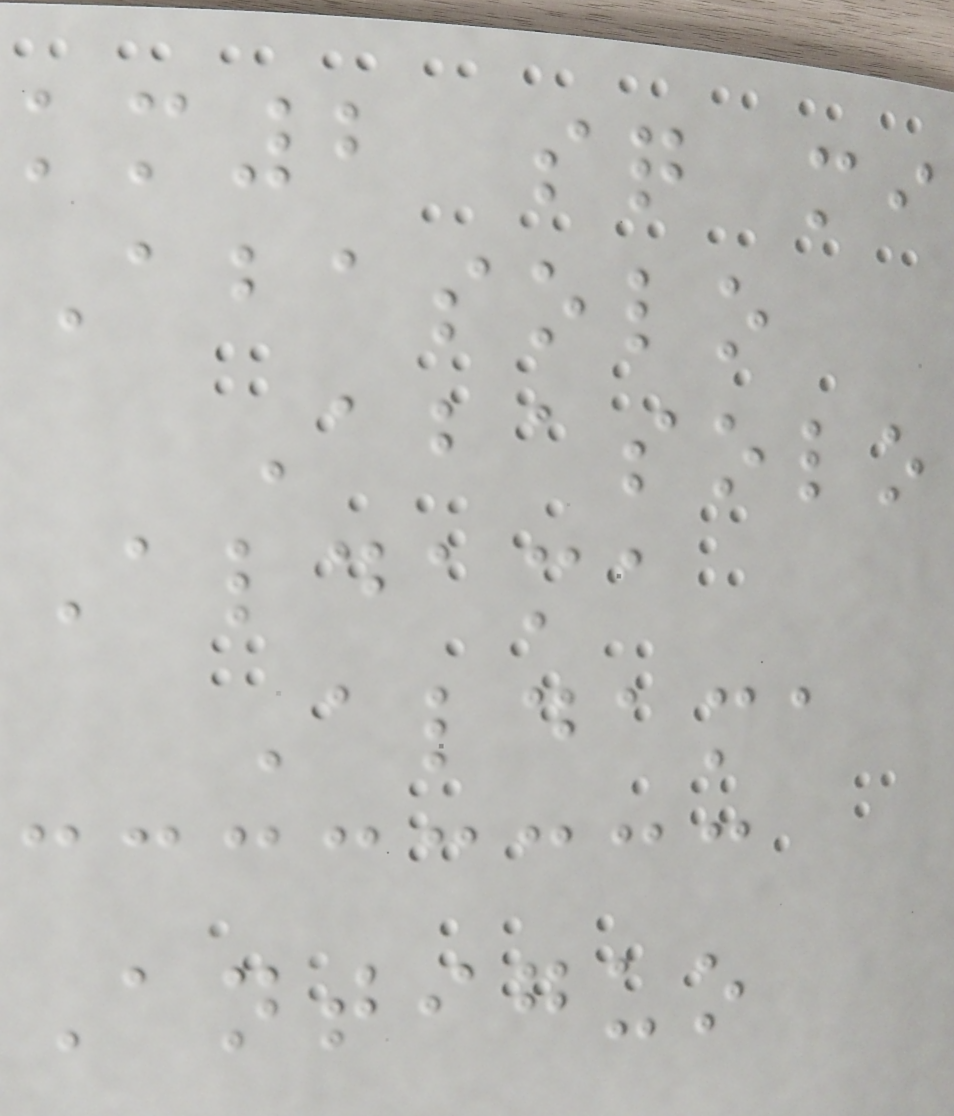km2 sq mi
Abasolo
Abasolo
Aldama
Aldama
Antiguo
